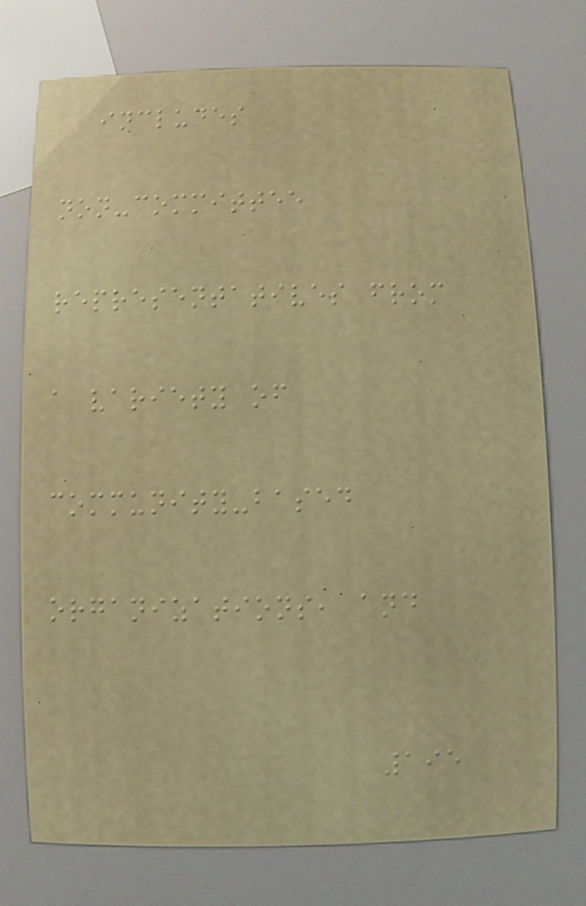includes
non-committee
representatives from
a variety of
community-based
organizations, and
195
